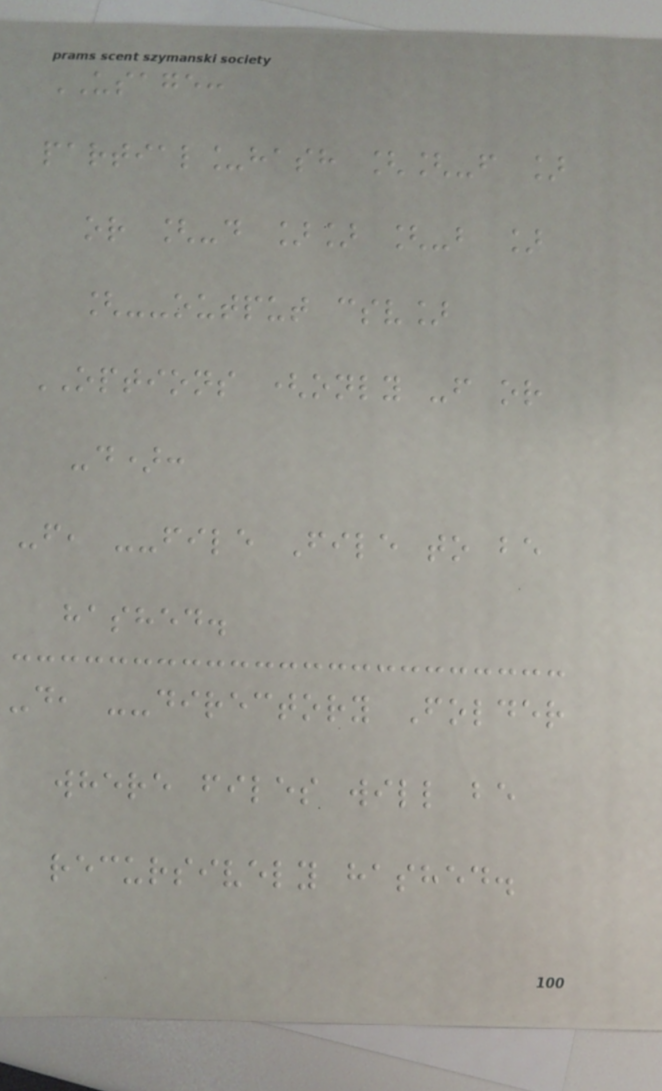USAGE:
partial_hash [[-f ]
or [-d ]] [-b ]
[--output csv]
OPTIONS (only -f or
-d):
-f, --file File to be
hashed.
-d, --directory Folder
where files will be
recursively hashed.
